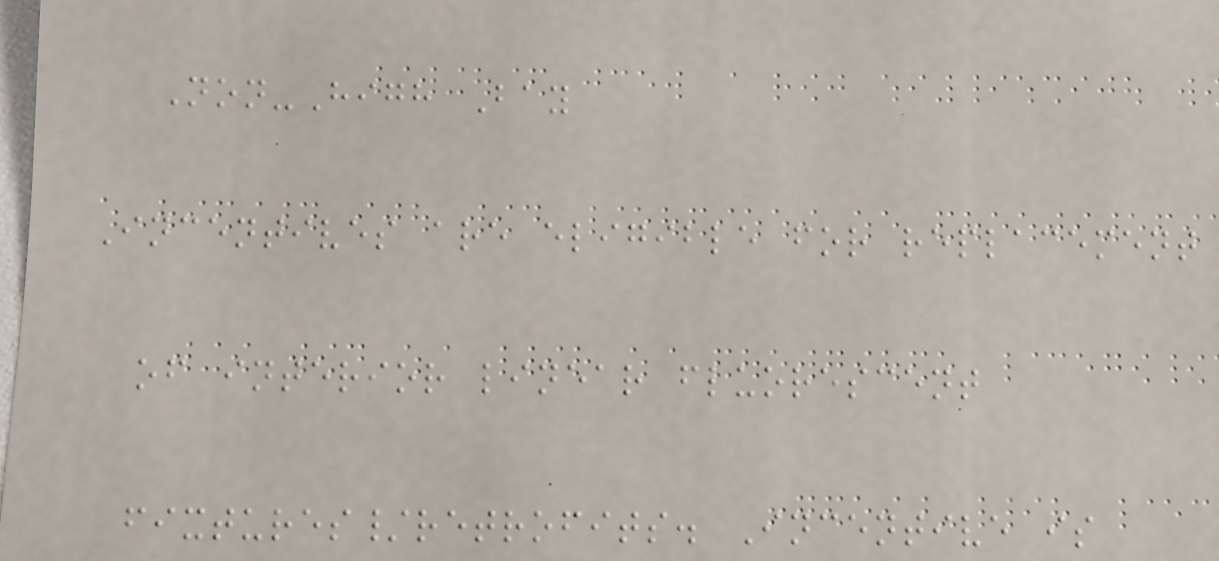Non-High Bay
Incentives are eligible for replacement
of interior linear fluorescent
fixtures/retrofits. Incentive is
